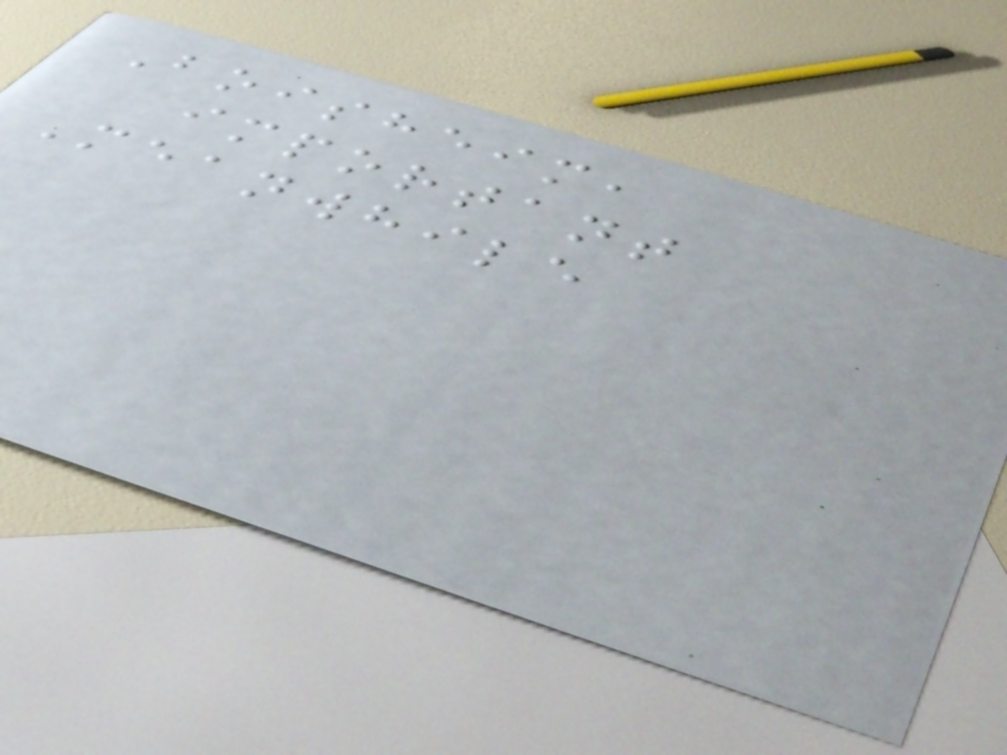Boisheim,
important
Meanwhile
